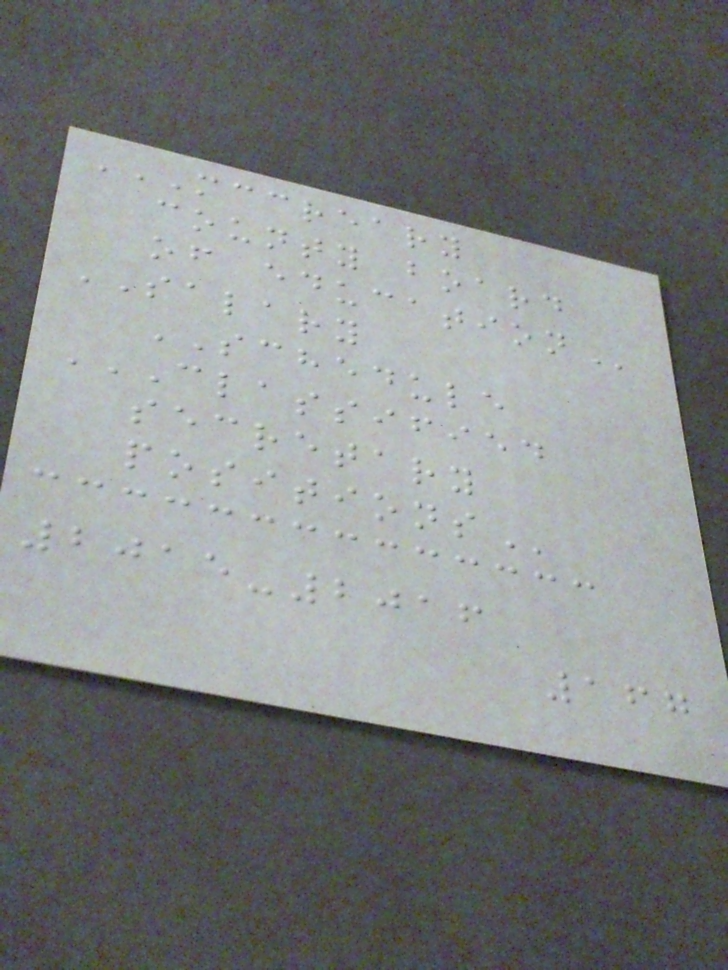MCCREARY
COUNTY BOARD
OF EDUCATION
SALARY
SCHEDULE
CLASSIFIED
SECRETARY
POSITIONS
2015-2016
167
